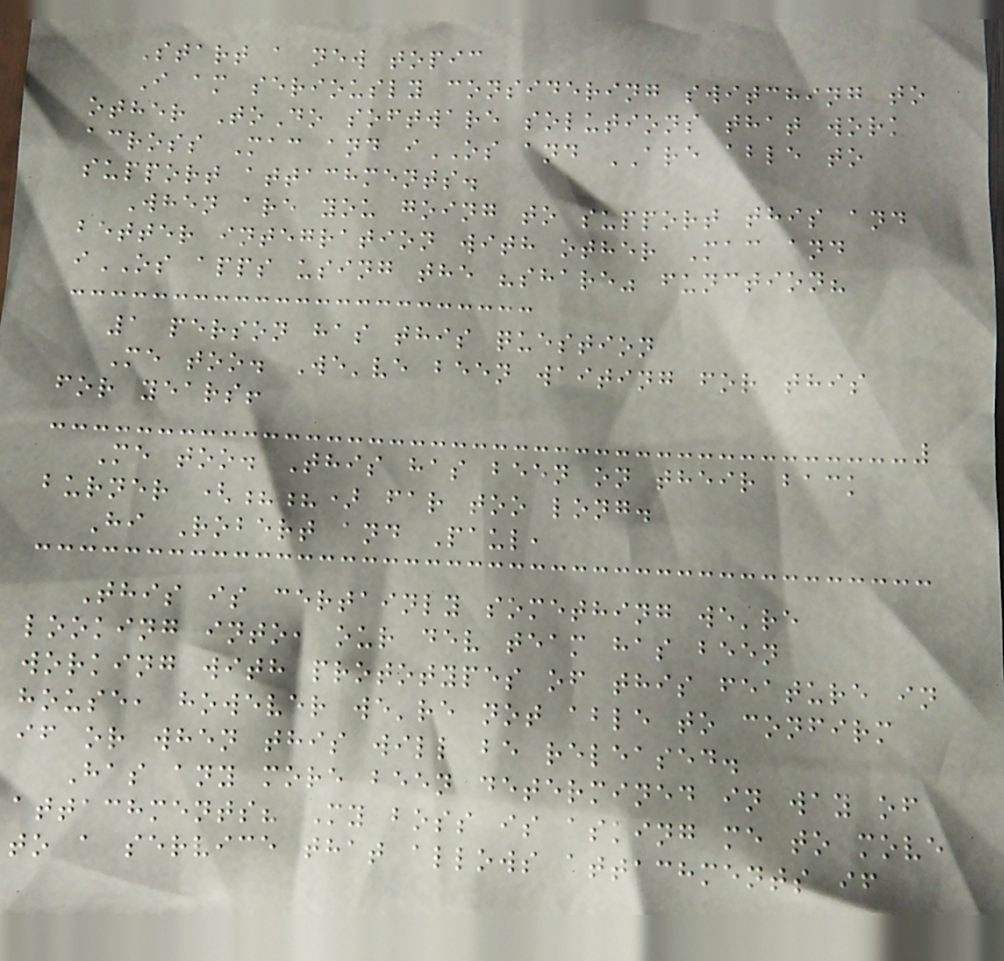Start a new topic
I am seriously considering switching to
other ToDo software solutions that work
across Mac and iOS and ARE able to
support attachments.
When are you going to support this and
better integration with other Mac and
iOS apps using the "share" function?
1 person has this question
Me too. We've been waiting for this
for years!
Me too. This has been on their back
burner (??) far too long.
Hi Robert and Paul,
This is certainly something we're
looking into, our dev team has been
working with prototypes of this feature in
house, however we're not able to confirm
if or when this will be released.
Has any more been determined in way of
attachments? My boss is asking me to move
to a service that allows attachments if
